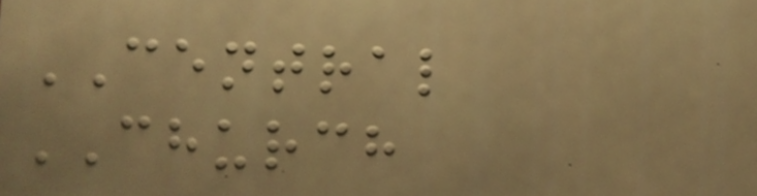CENTRAL
CHURCH
